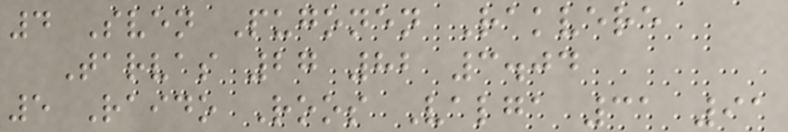4 Sven Pugonen Rakvere
Tarvas 27 82 3.04
5 Raido Roos Valga 31 91
